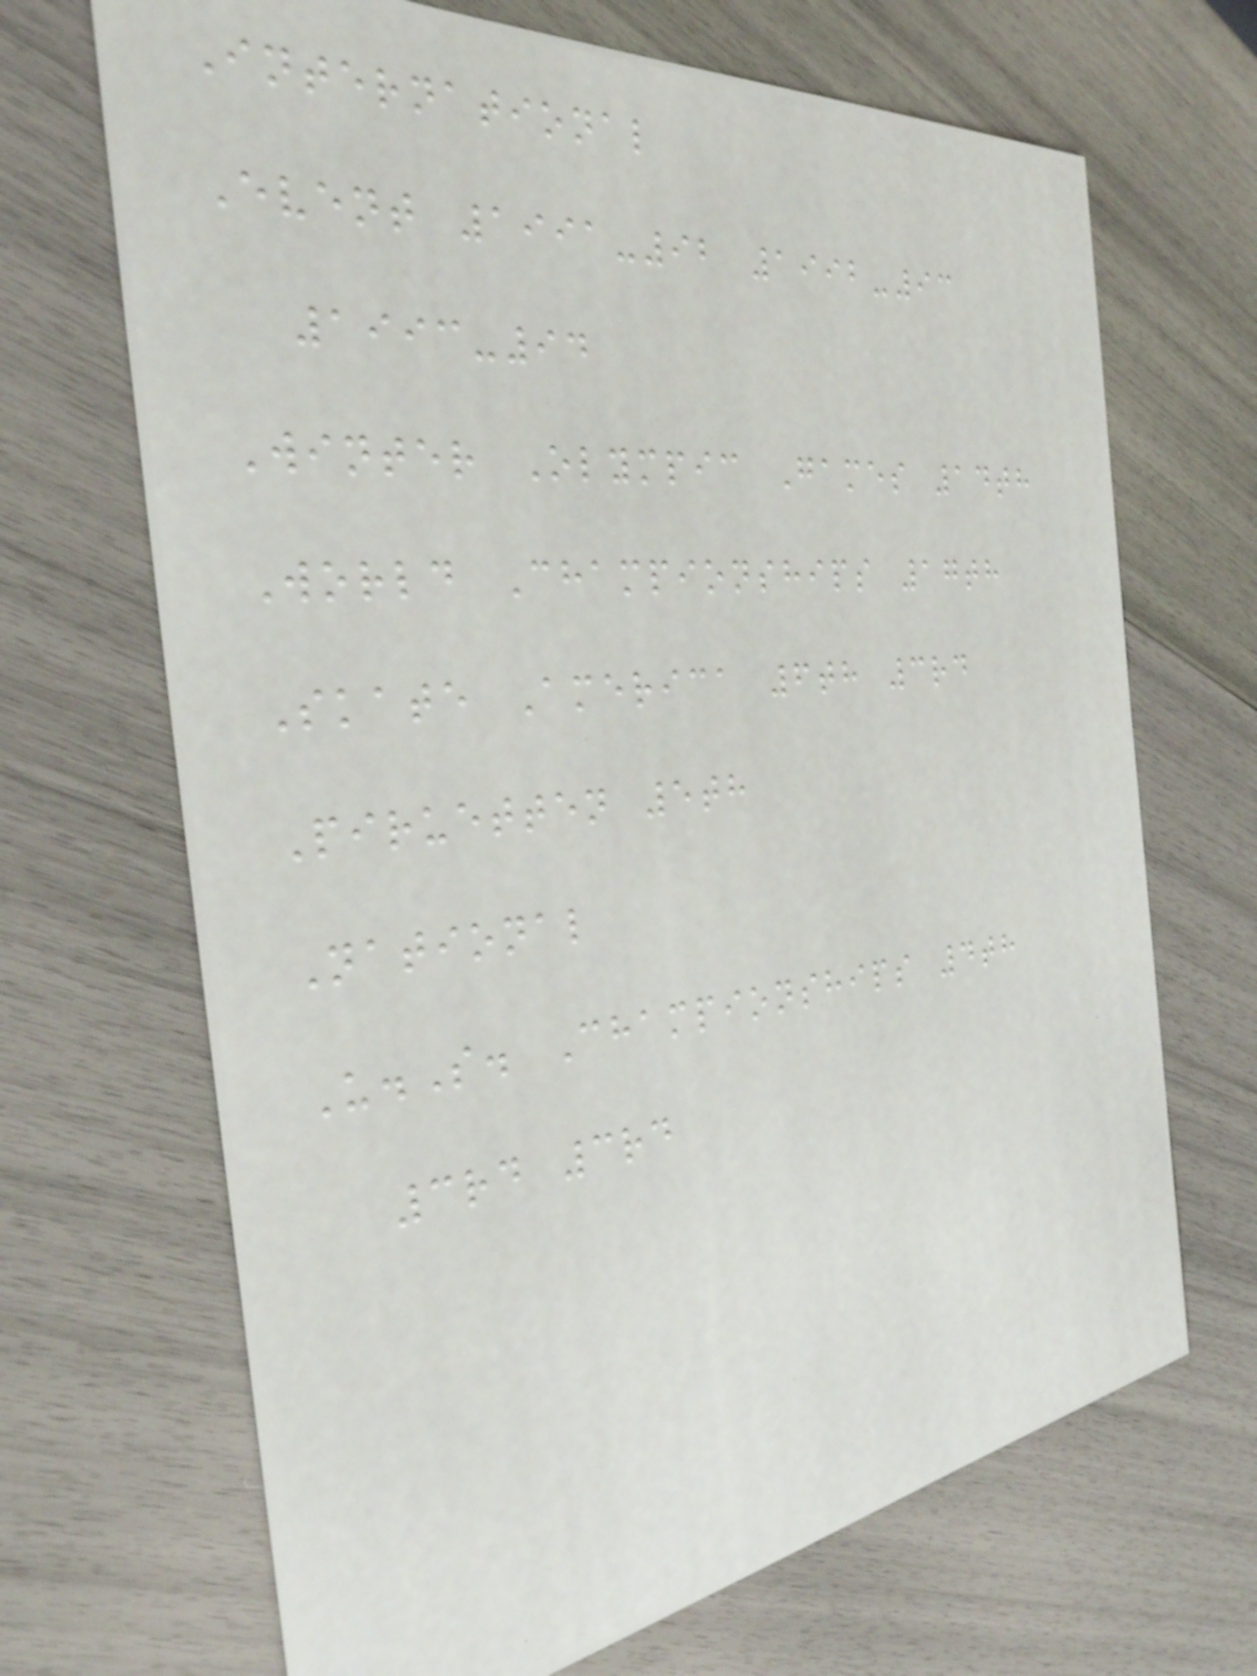International
Event 1991-92 1992-93
1993-94
Winter Olympic Games 14th
World Championships 17th
Skate America 6th 3rd
Piruetten 5th
National
U.S. Championships 4th
3rd 3rd
